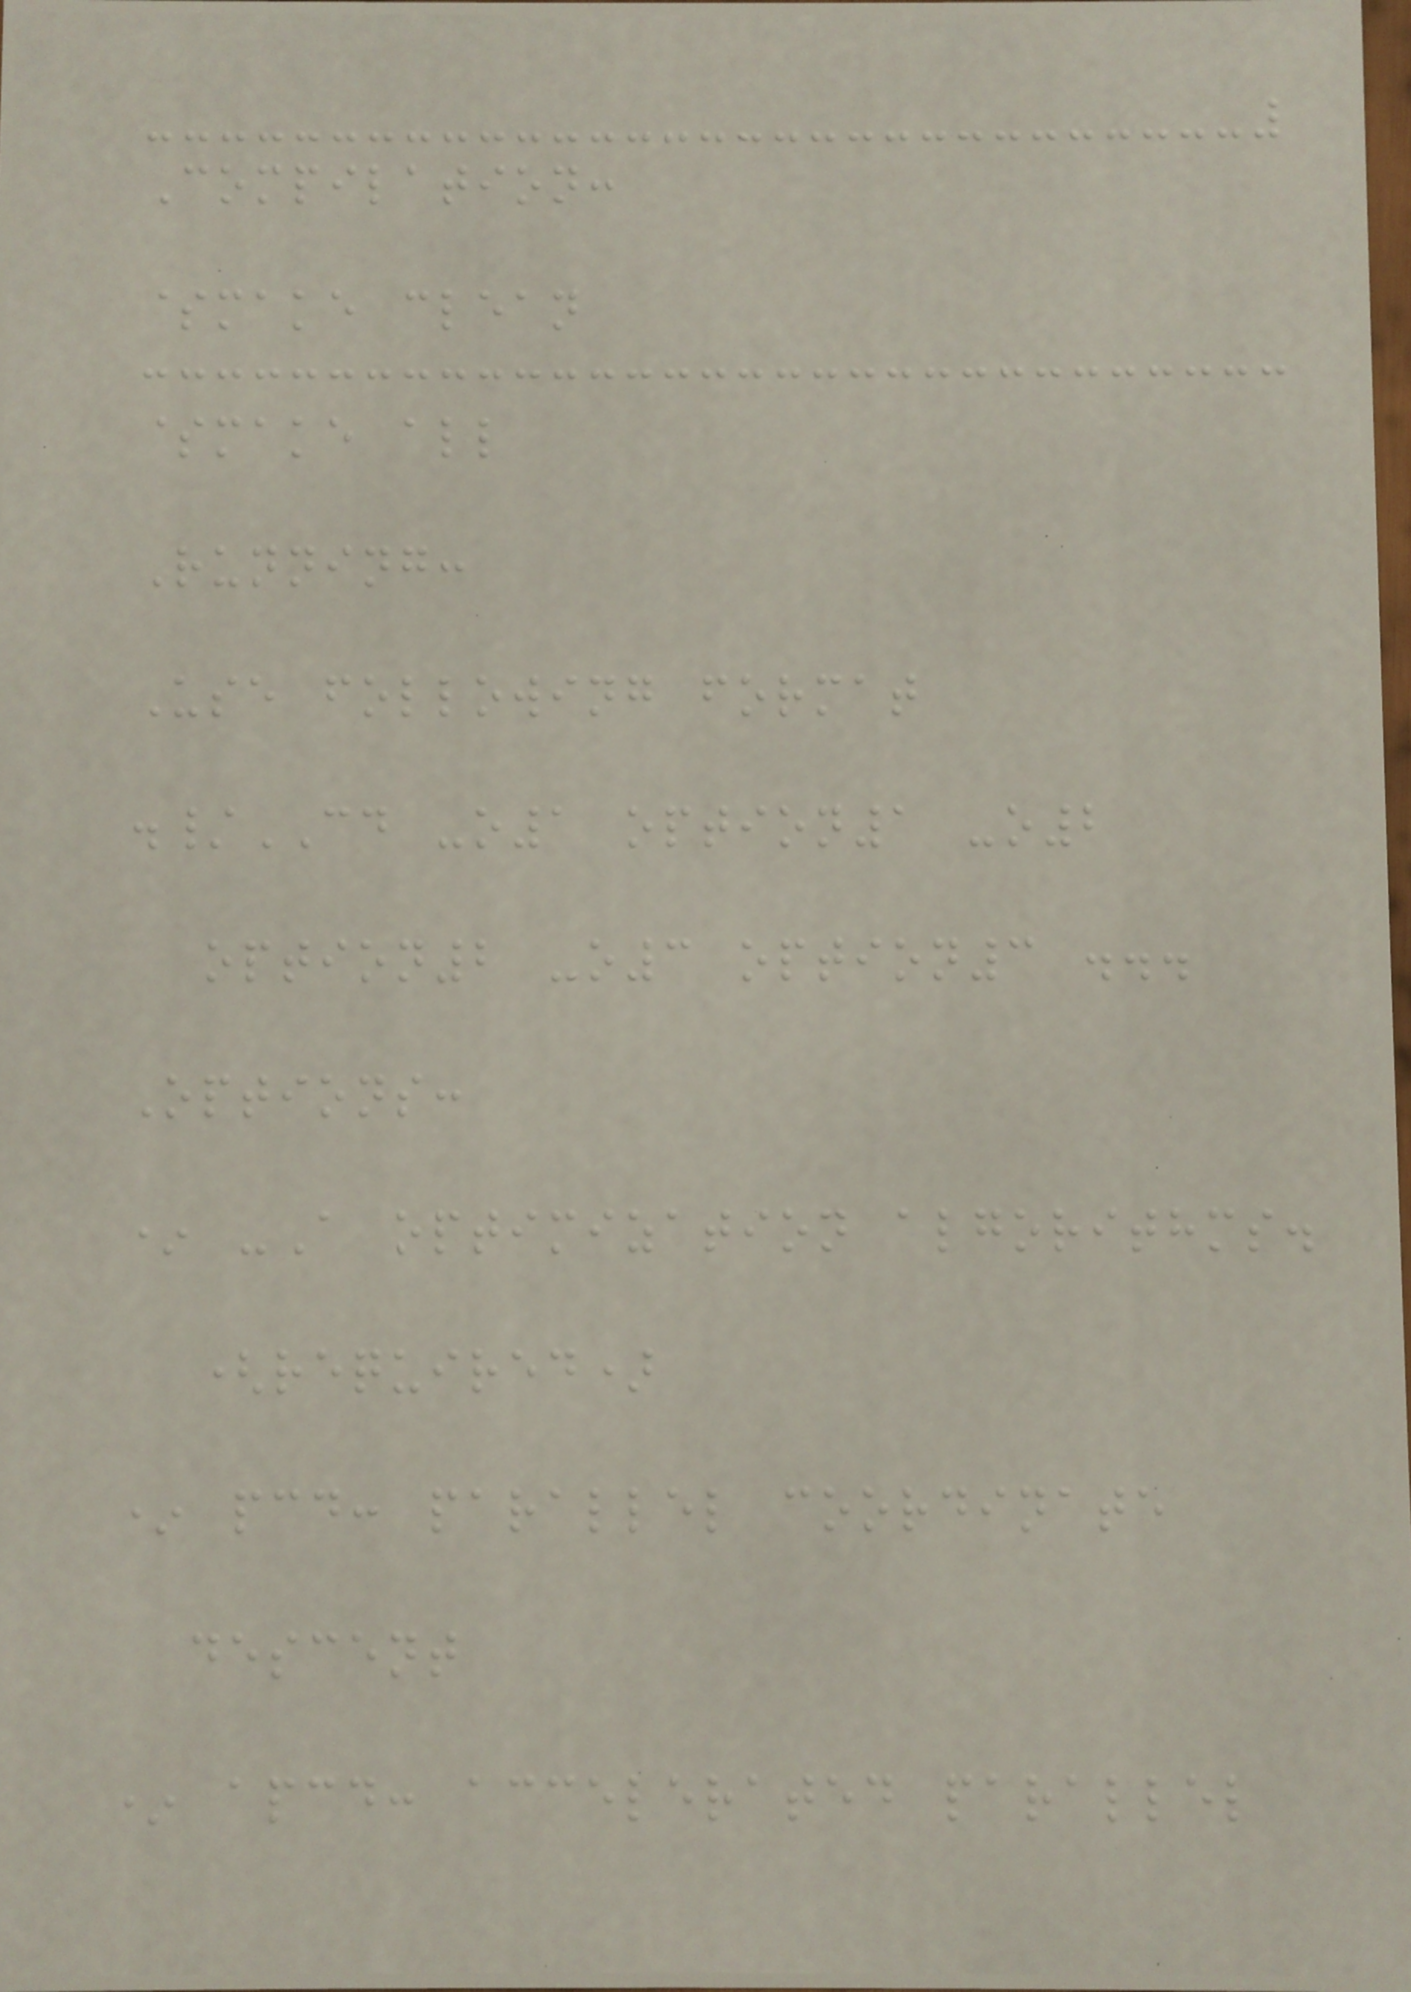Compilation:
$make clean
$make all
Running:
Use following format
./CD -o1 option1 -o2
option2 -o3 option3 ...
Options:
* -A optimization algorithms.
(required)
* pcd: parallel coordinate
descent
* apcd: accelerated parallel
